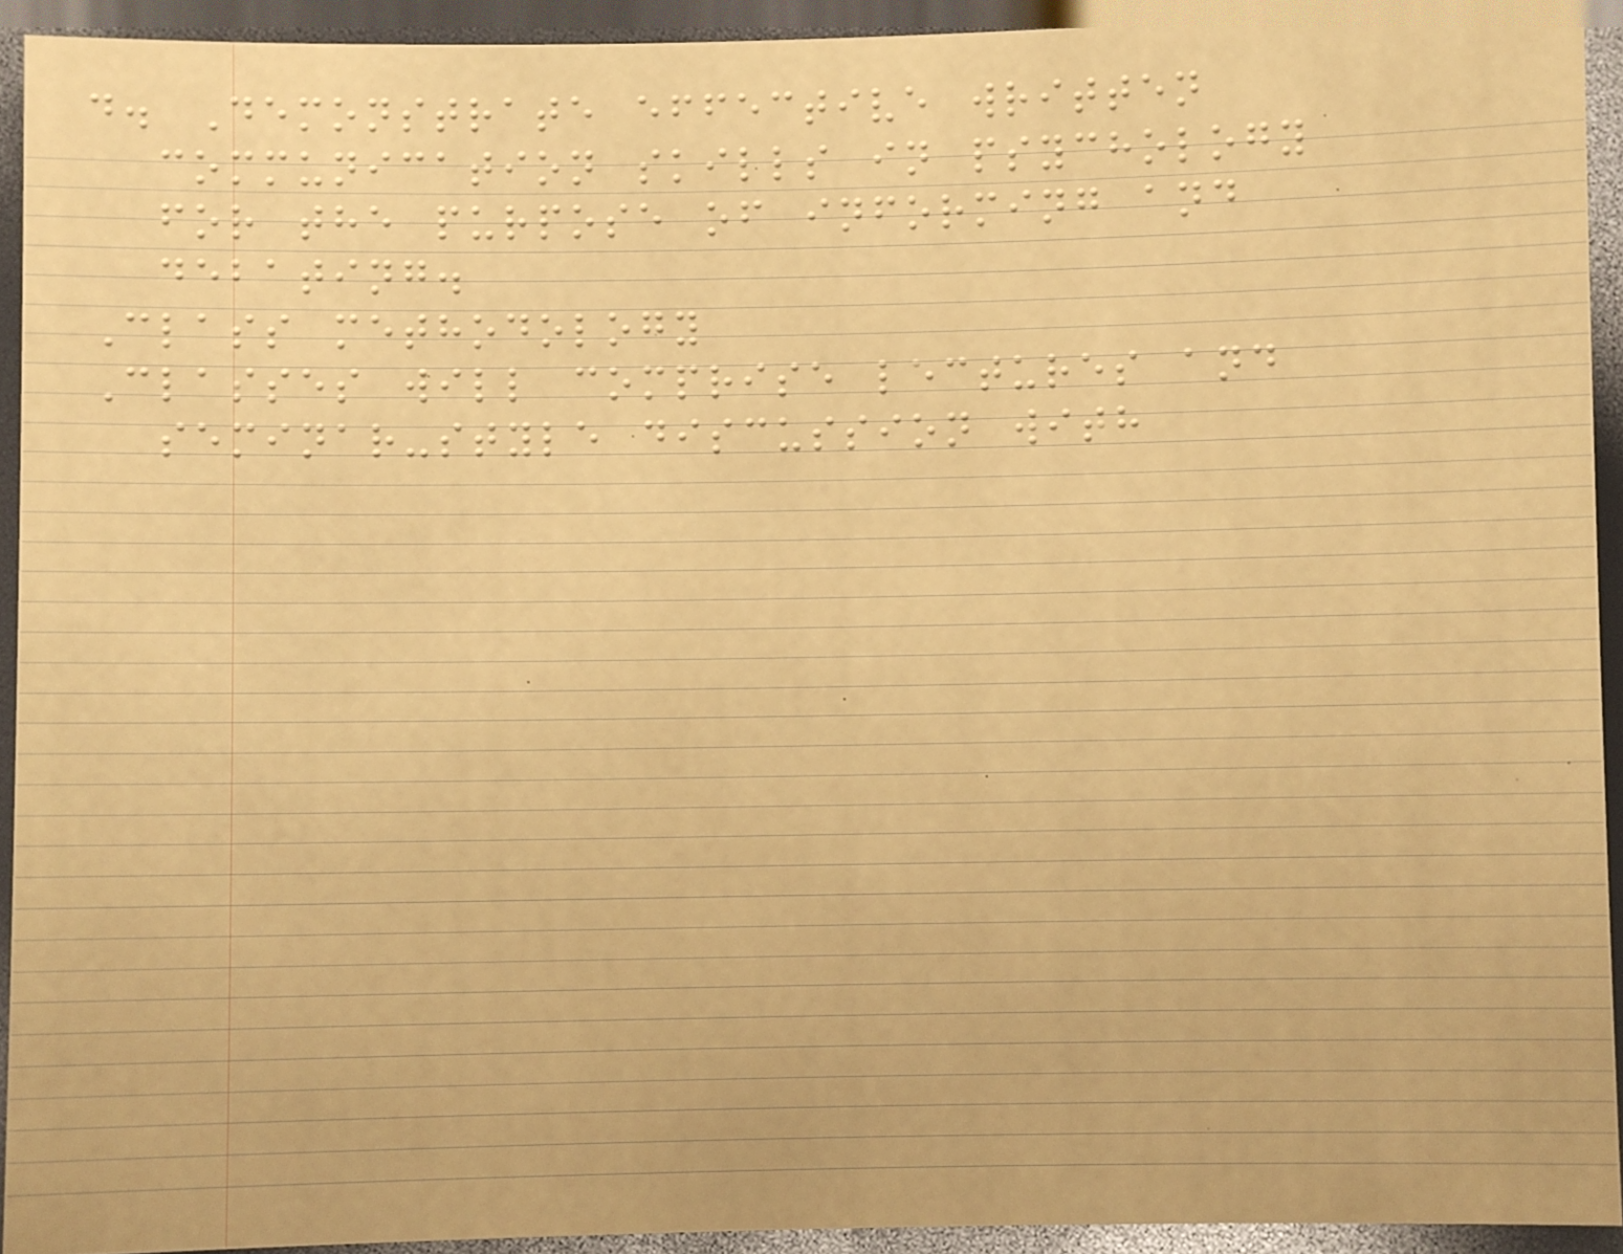d. Demonstrate effective written
communication skills in psychology
for the purpose of informing and
debating.
Class methodology
Classes will comprise lectures and
seminar-style discussion with
